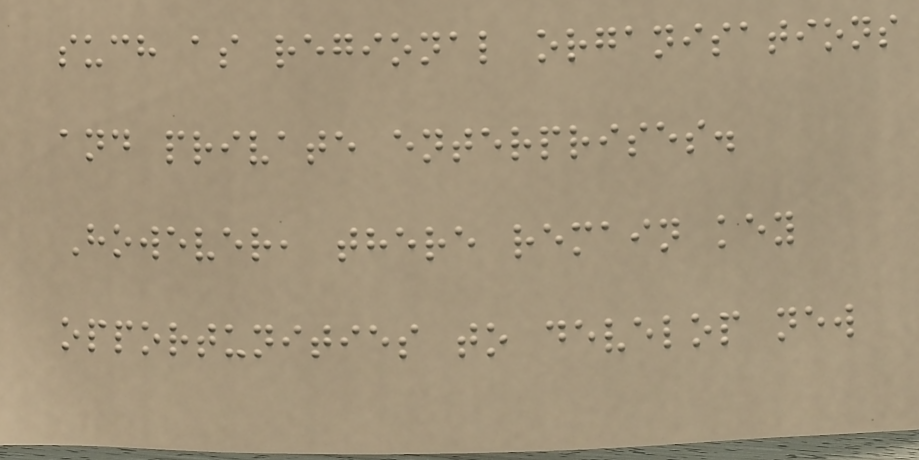such as regional organisations
and private enterprises.
However, there remain key
opportunities to develop new
